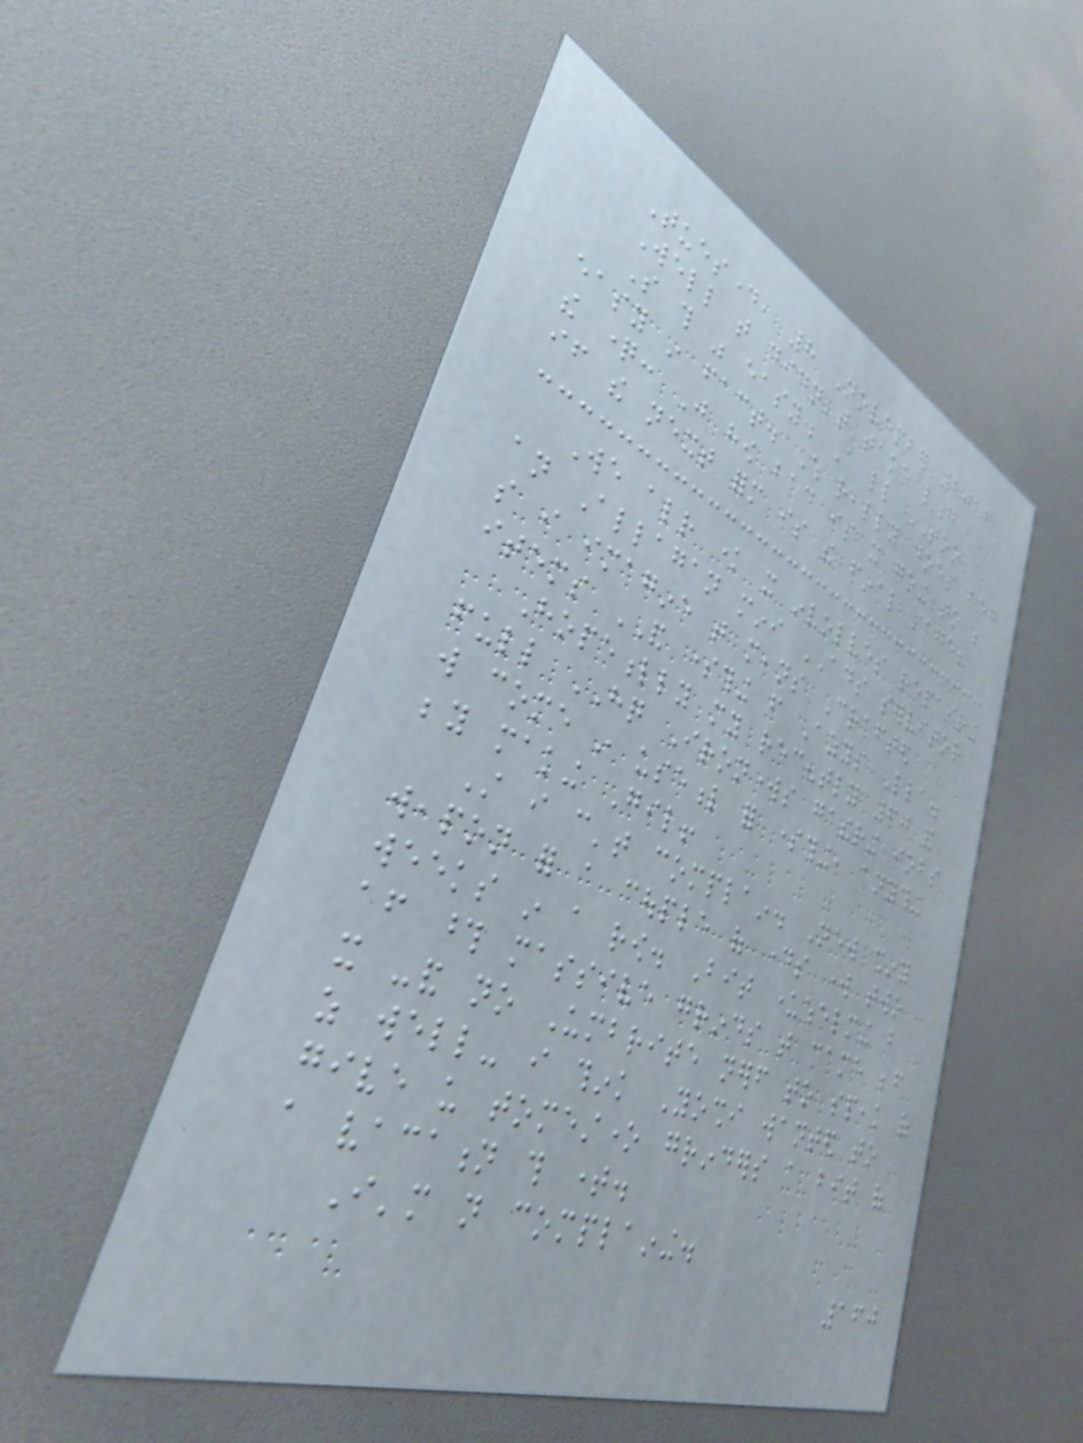Tuesday, 8 November 2016
Well that didn't take long
So this was easy. A little TOO
easy in fact. Which really does beg
the question: Just how bad is it going to be
if the next form is the final stage?
We already know it involves repairing
an Allagan mini ADS servitor
so i imagine that means Crafted
items AND something from Azys Lla.
Hopefully my recently 60 and
full HQ Ironworks gathering jobs
will come in useful for something, anything
beyond making Gil!
Still i can't complain. New shiny
weapon for a couple of days work two
weeks in a row. Bit underwhelming but
after those massive grinds that came before
it -and no Umbrite nerf to speak of
as well- i think Yoshi wanted to
give us tomestone grinders a bit of
a vacation this time.
I'm not complaining.
160
